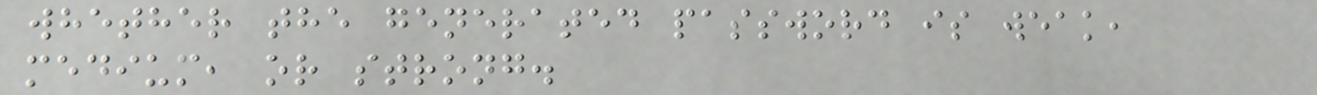whether the generated password is weak,
medium, or strong.
